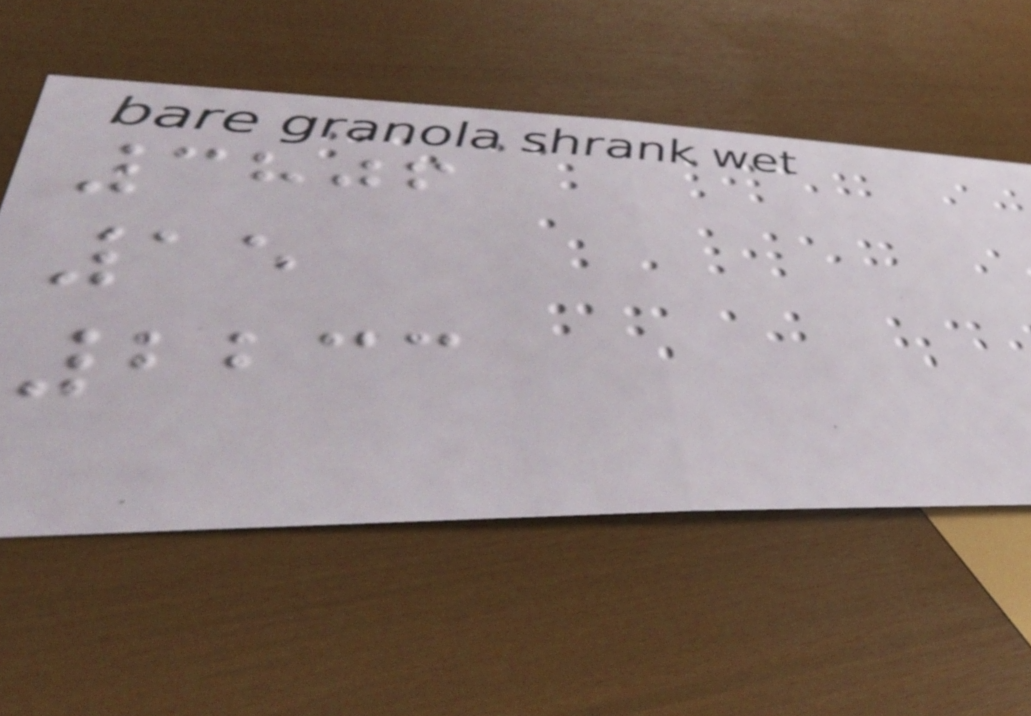3806
15
2233
